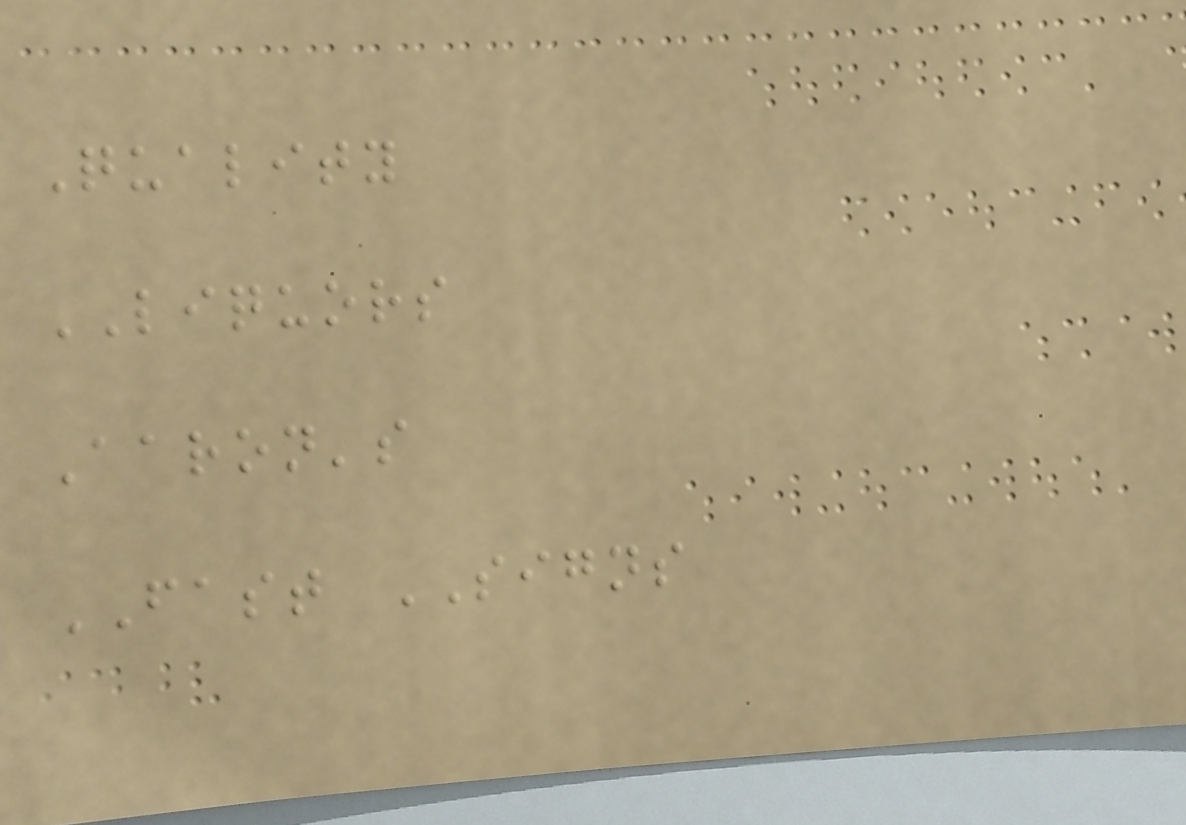Quality
LIQUORS
Aaron's
FAST SIGNS
